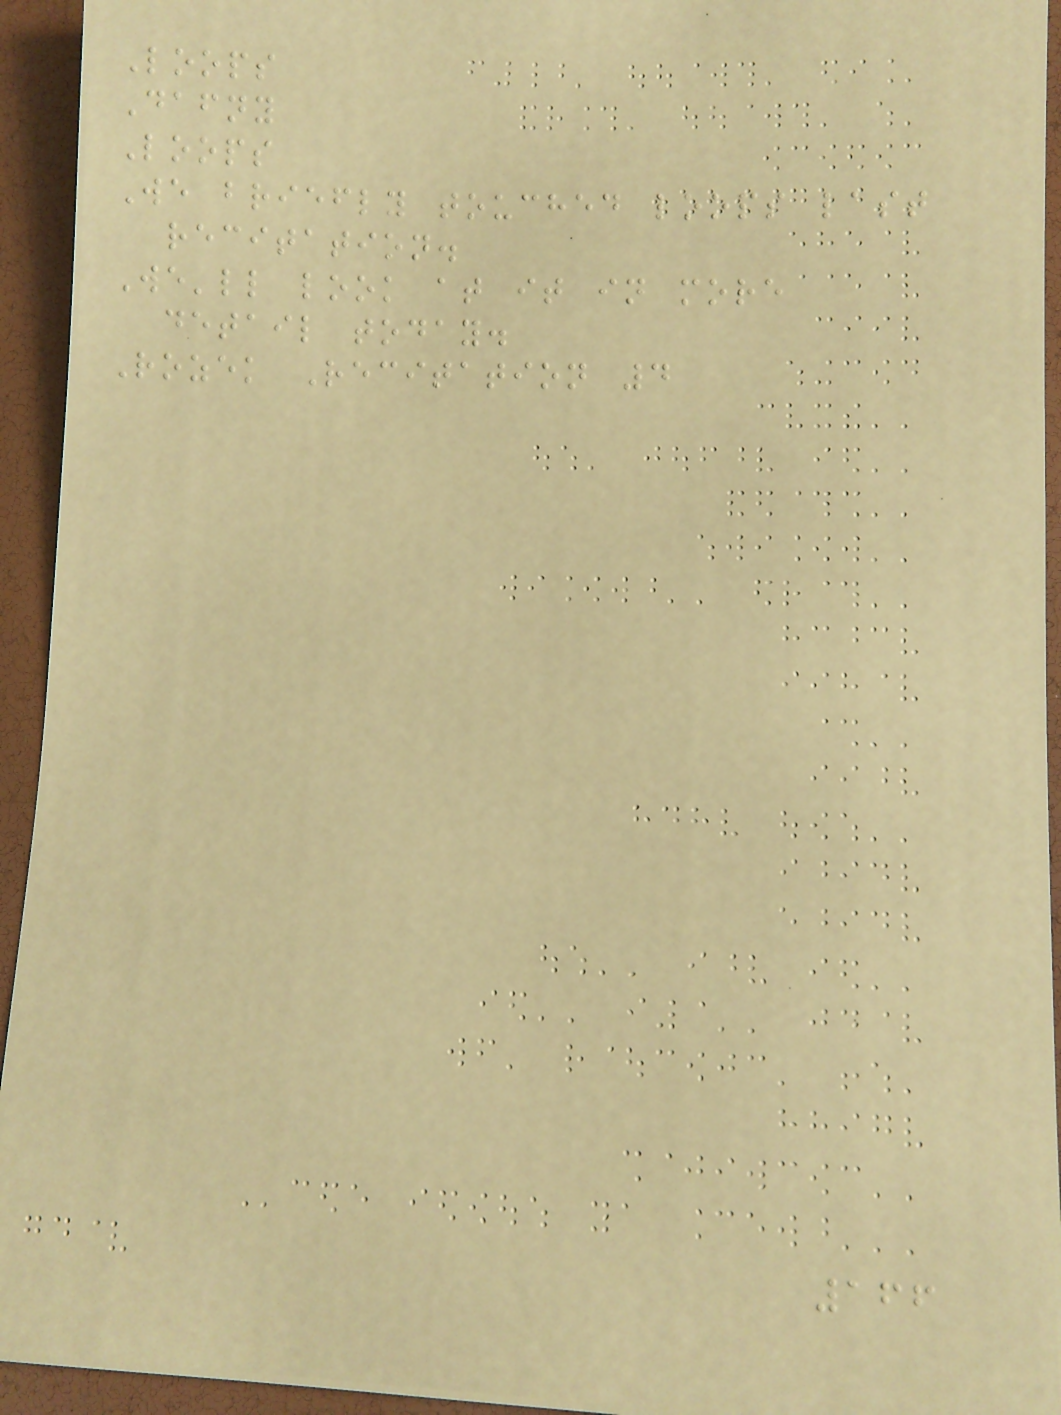Loops
Dafny
Loops
We briefly touched loops last
recitation.
We'll look at it in more
detail today.
Rozek Recitation 4
166
